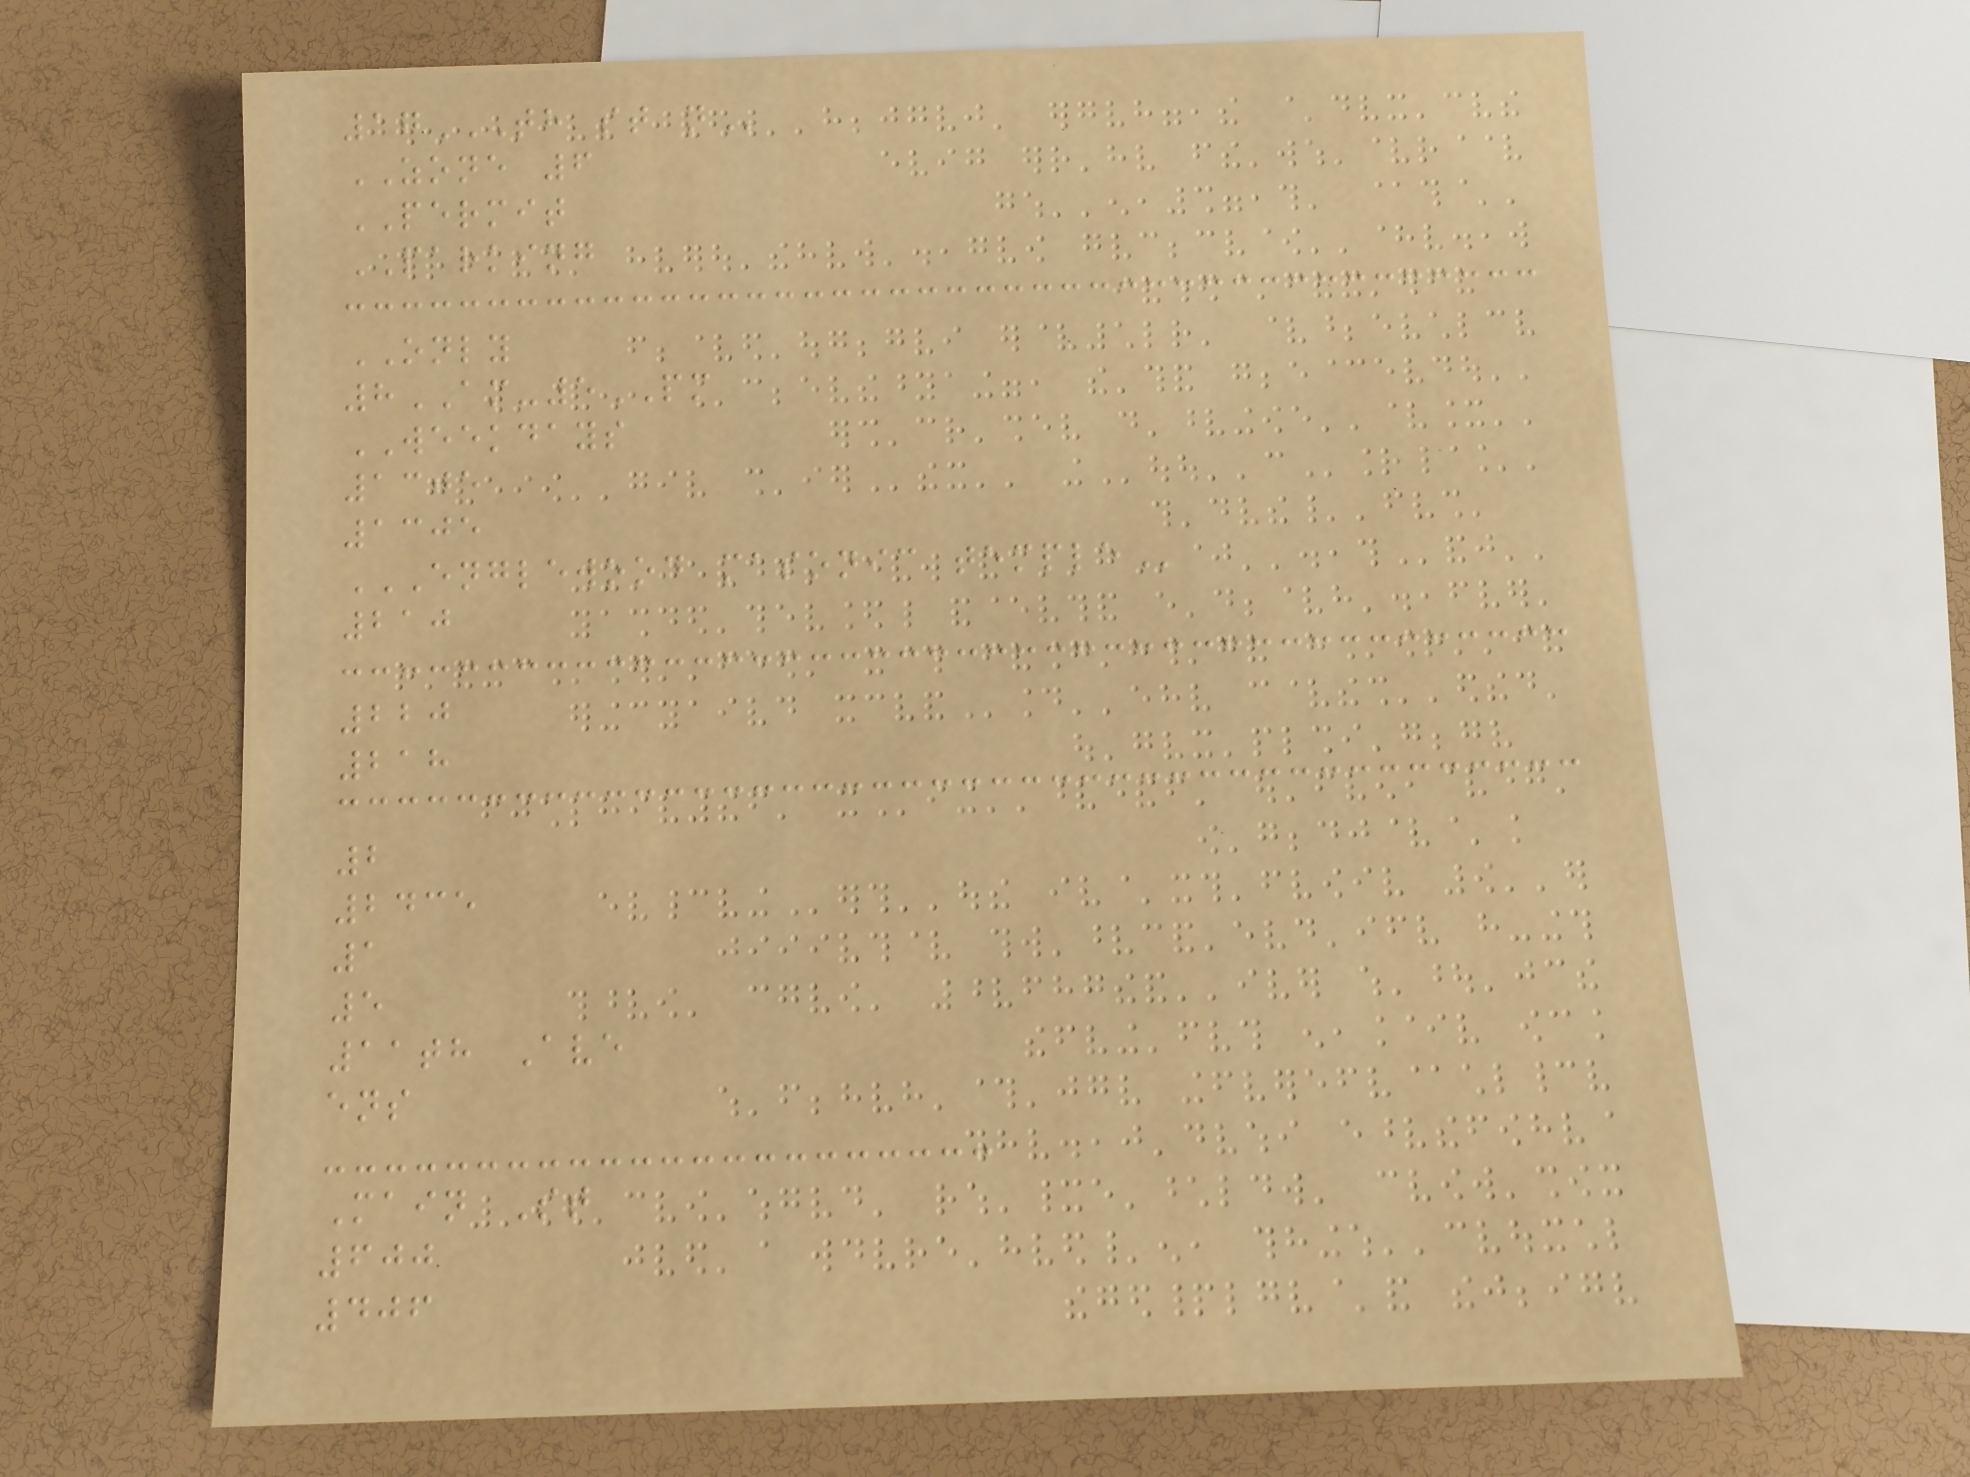17TH ST N
ZONE 6
PERMIT
PARKING
ONLY
8AM-5PM
WEEKDAYS
1305
1305
ENGLEWOOD MASONIC TEMPLE
210
220
218
2
2435
1
5
11th Ave
ens
Main St
600
406
